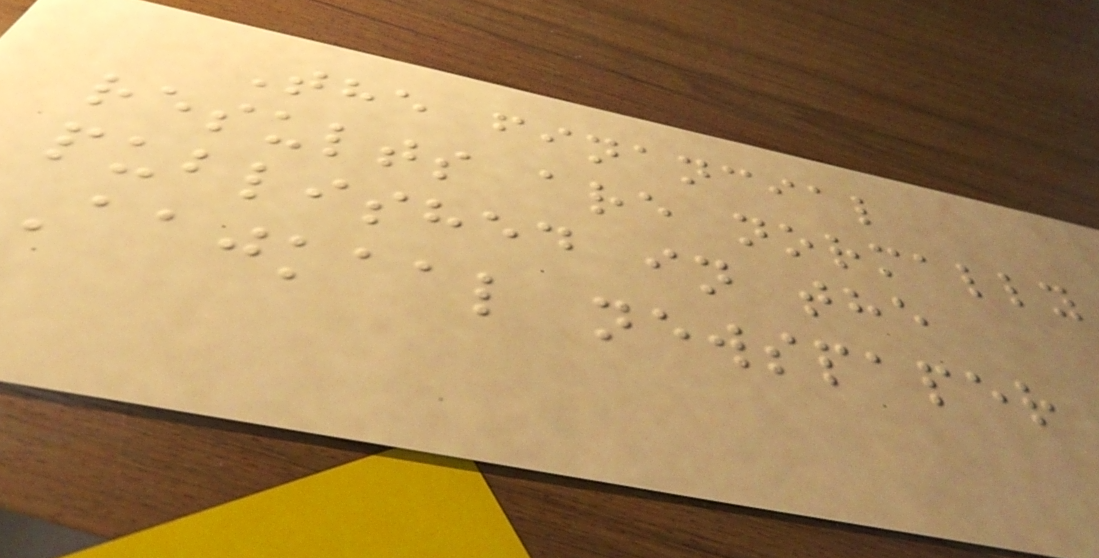The financial
results are normally
published in the
Aajkaal newspaper
